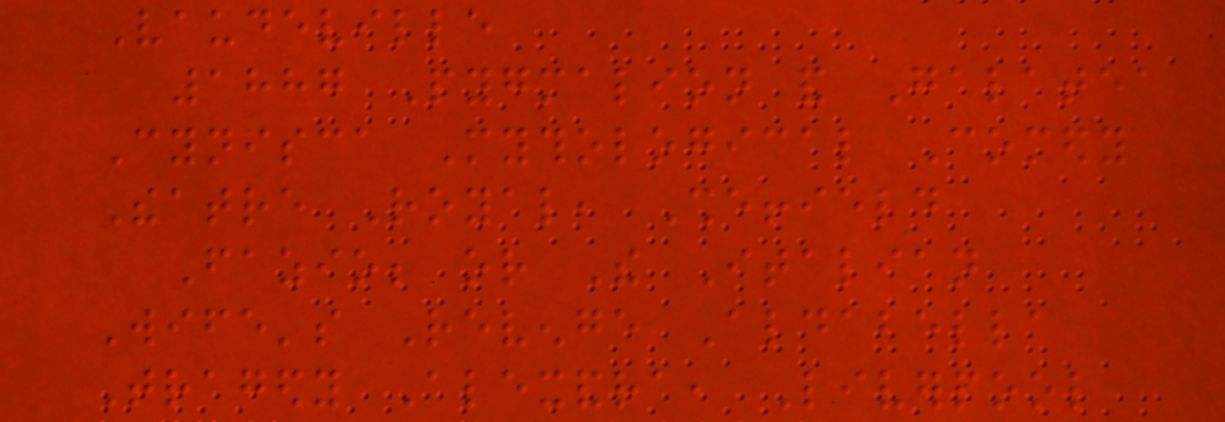Vaudeville
1887 Pygmalion and Galatea
Cynisca Mythological Comedy
Theatre Royal, Sheffield
Fazio; or The Italian
Wife's Revenge Aldabella
Tragedy Alexandra, Liverpool
